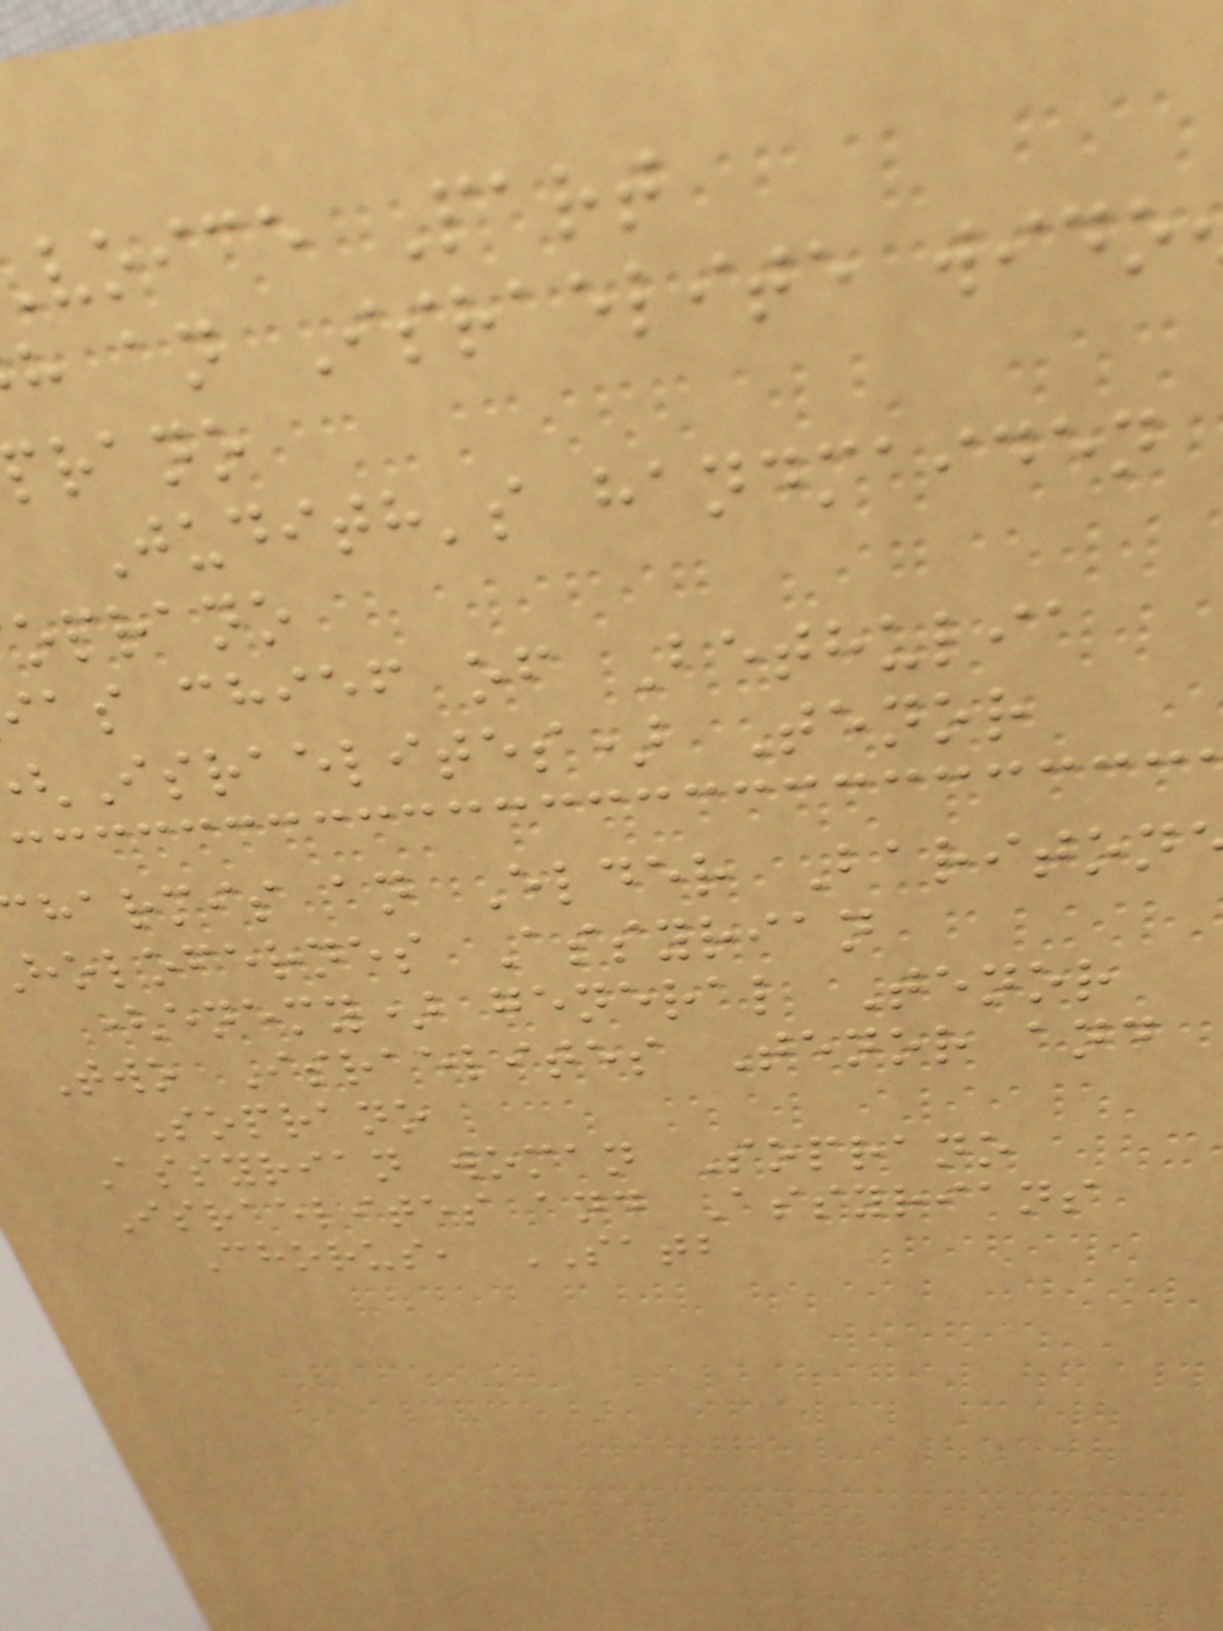voice Part
h an Israelite wido
rano
Judith's handmaiden
oprano
as chief of Bethulia
Israelites) Tenor
harmis an Elder Bariton
holofernes Assyrian
(enemy) general Tenor
Two Israelites Tenor and
Soprano
Assyrian woman Soprano
Israelites and Assyrians
Chorus, SATB
